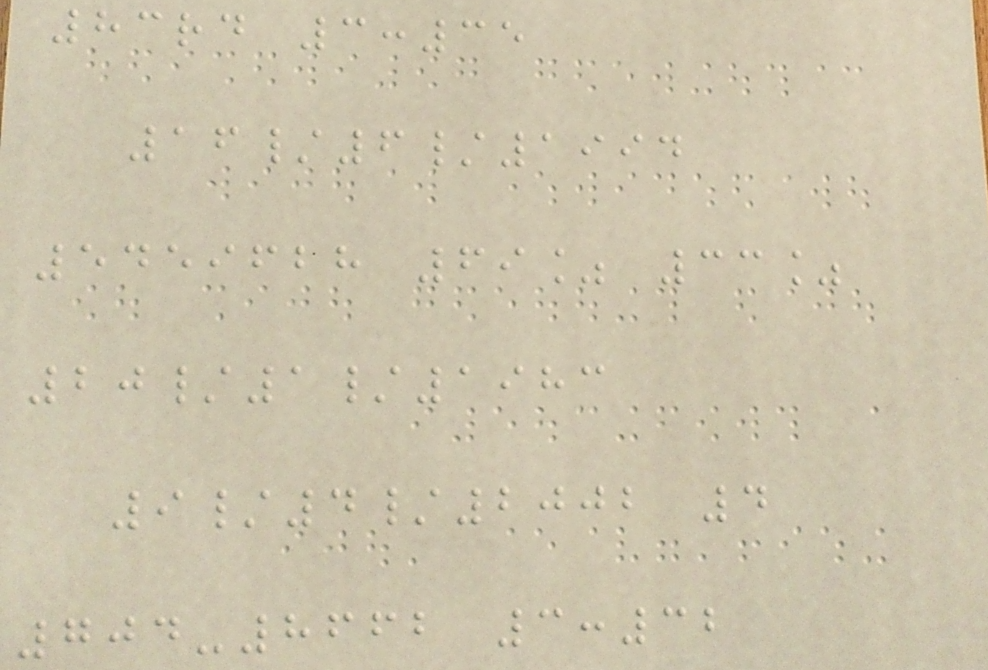83rd 3:35
16/6/1994
5459628 69% 33%
20/1/1983
9/4/2002 4
704-8662 3:32
